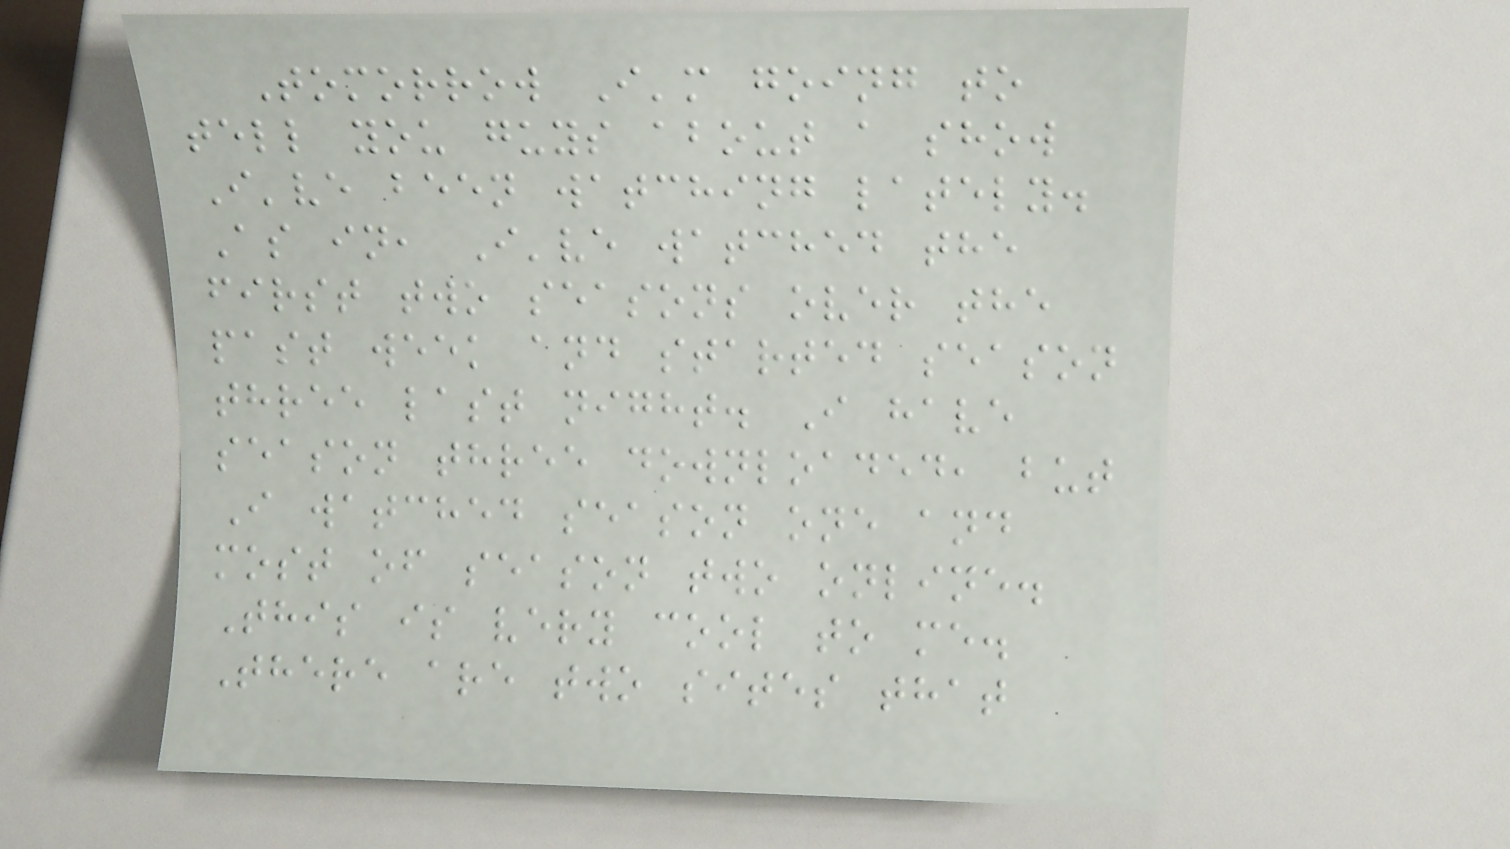Tomorrow I'm going to
tell you guys about a show
I've been watching lately.
As in, I've watched the
first two seasons over the
past week and started season
three last night. I have
season three downloaded, but
I watched season one and
most of season two online.
This is very cool to me.
There are two sites that
